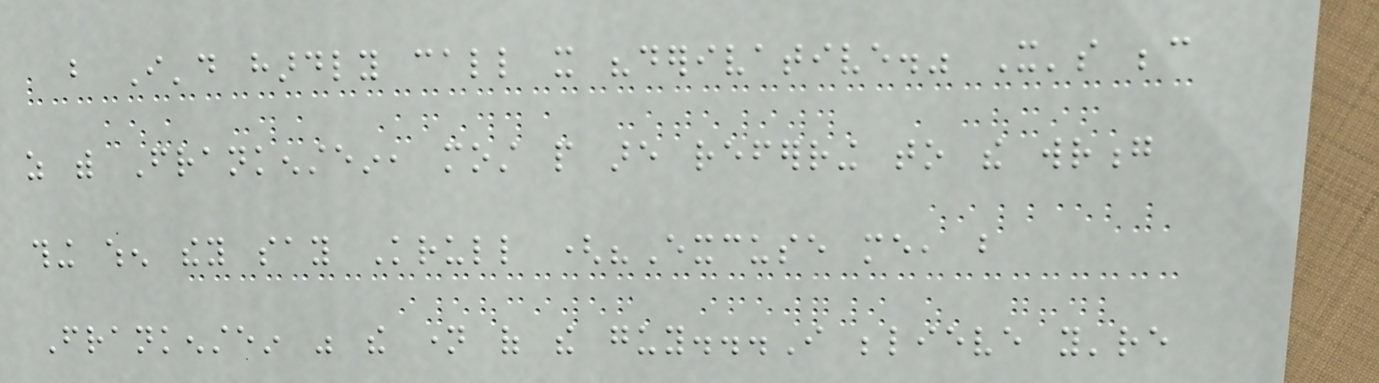but I'd hardly call it "derivative." It's because
as with Frankenstein, most people are referring to the wrong
thing when they say Krull ("Excuse me, but
Frankenstein was the name of the guy...I believe you're
